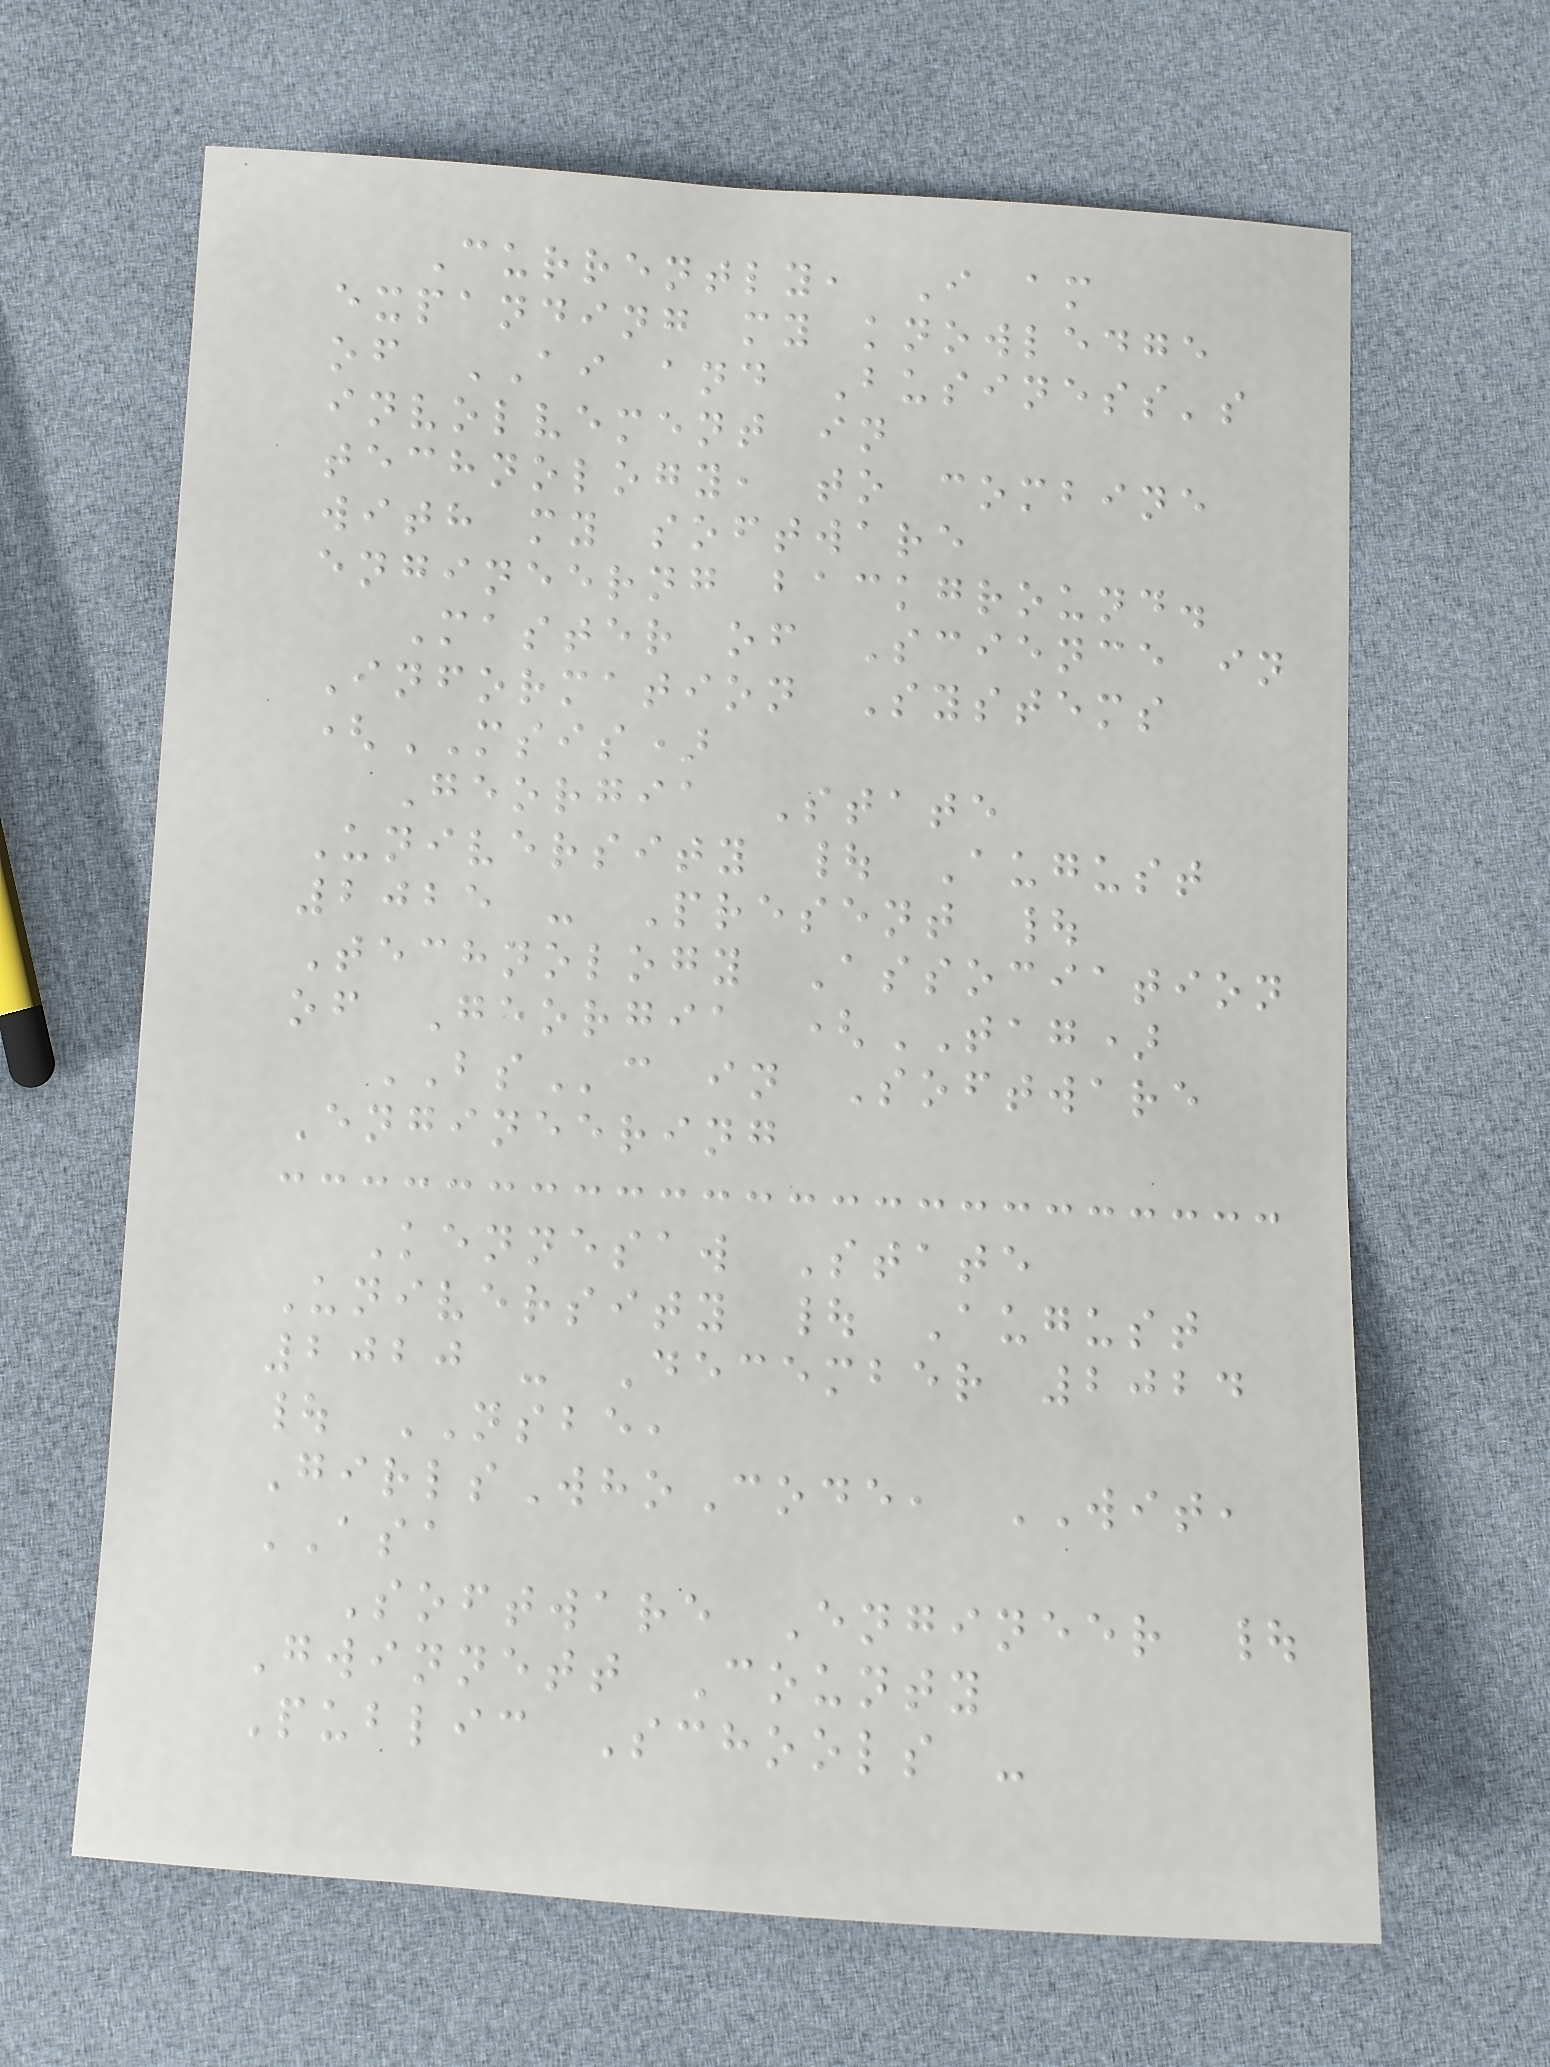Currently, I am
expanding my knowledge
of AI and Business's
involvement in
technology, to combine
with my software
engineerng background.
Master of Science in
Information Systems
(MSIS)
Georgia State
University | August
2025 - Present |
Technology Association
of Georgia (TAG)
BSc in Software
Engineering
Kennesaw State
University | August
2020 - December 2024
| NSBE,
GirlsWhoCode, WIT,
ASA
Software Engineer |
Gwinnett County
Public Schools -
